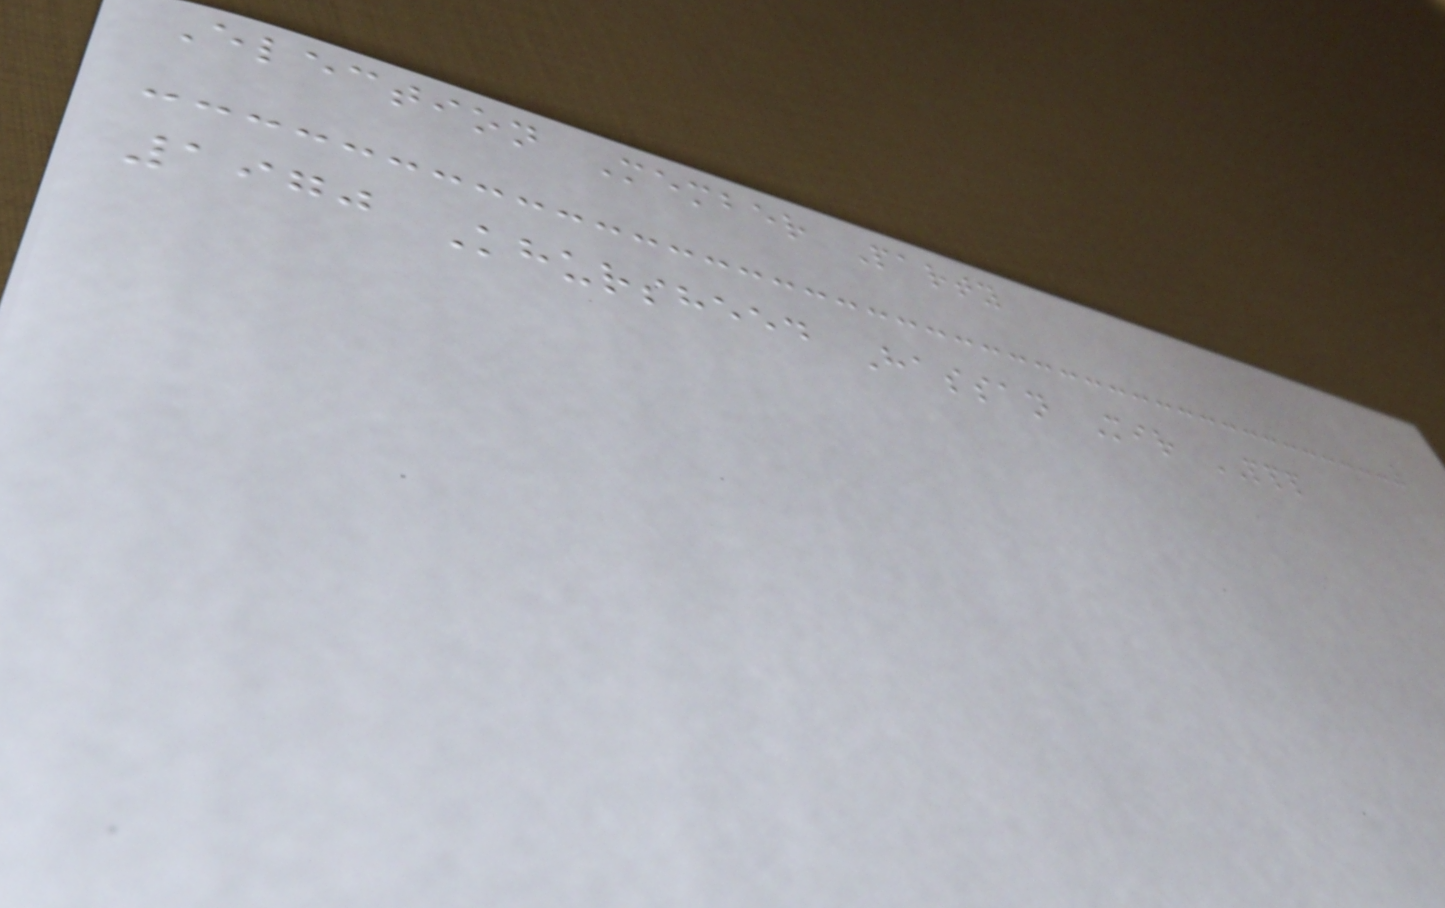Election Member Party
1970 Khursheed Hassan Mir PPP
